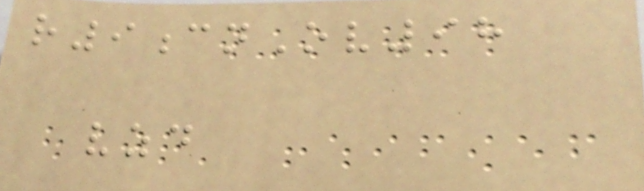r9cnOv98
vzd
